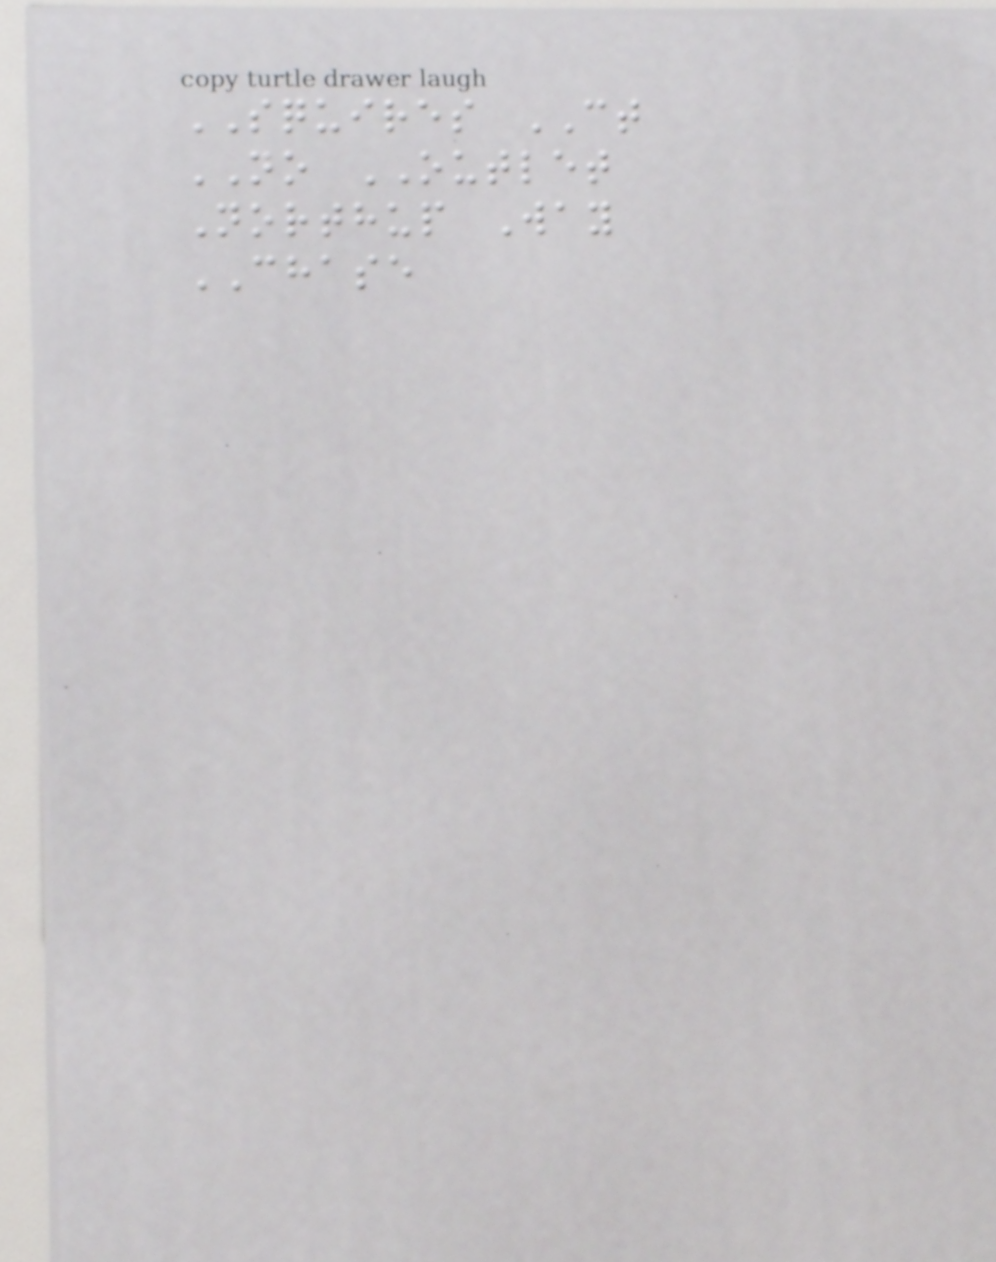SQUIRES CT
NO OUTLET
Northup Way
CHASE
